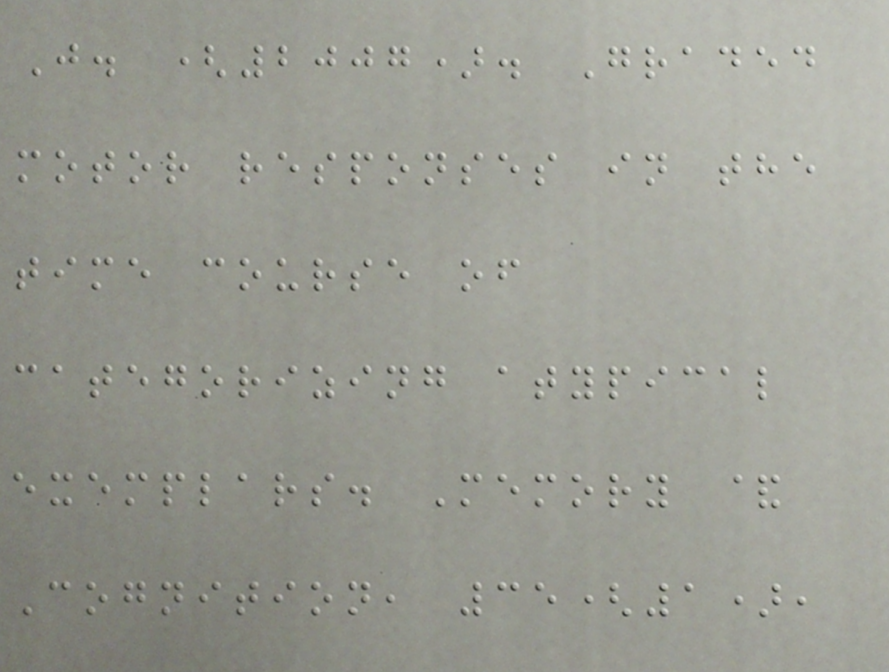J. (2007). Graded
motor responses in the
time course of
categorizing atypical
exemplars. Memory &
Cognition, 35(1),
